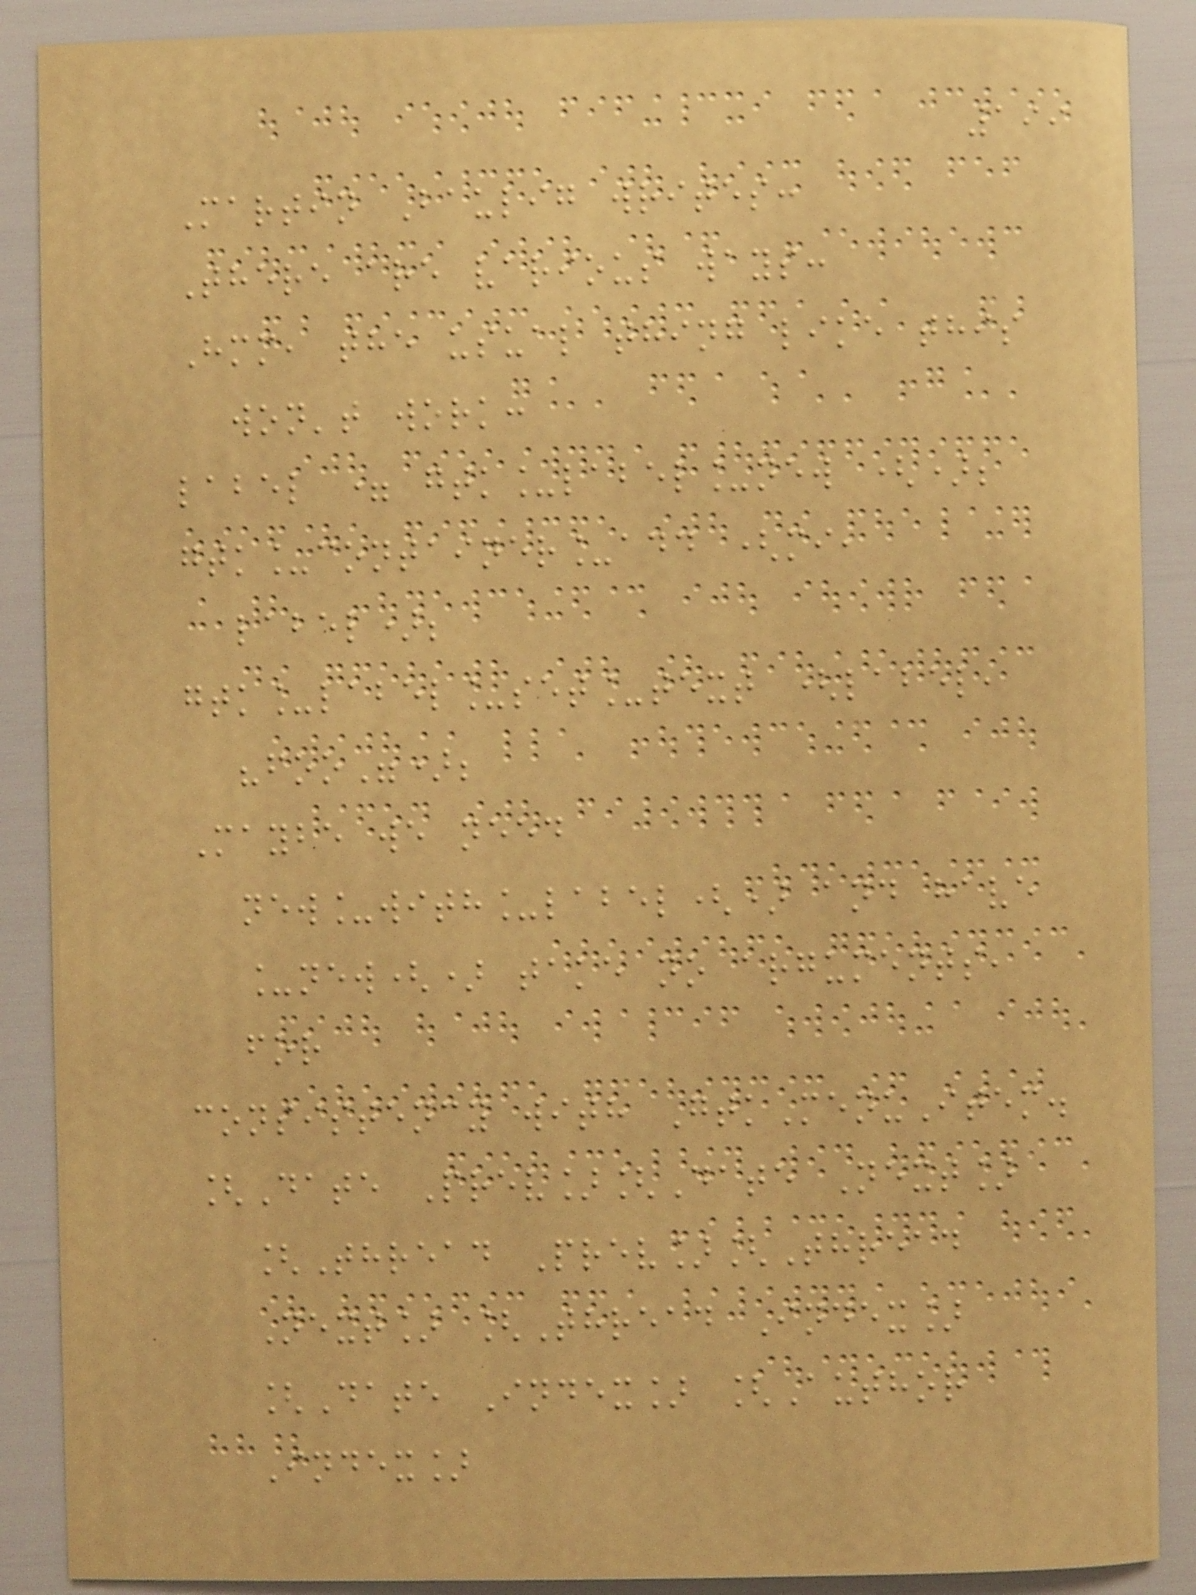199
Martin Baulig writes:
There are various ways:
Hmm, the usual thing like this
won't work:
label = gtk_label_new ();
gtk_container_add (mi,
label);
gtk_label_set_text (label,
"foo");
Maybe we need
new_with_label() and have
_new() take no arguments,
for
consistency with GtkMenuItem.
[Date Prev][Date Next]
[Thread Prev][Thread
Next] [Thread Index]
[Date Index] [Author
Index]
